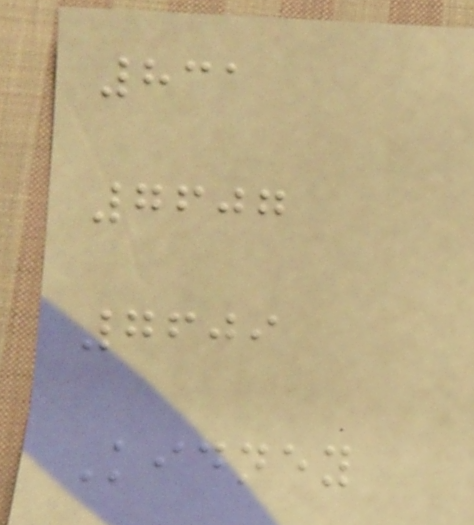831
7607
7609
Kidney
